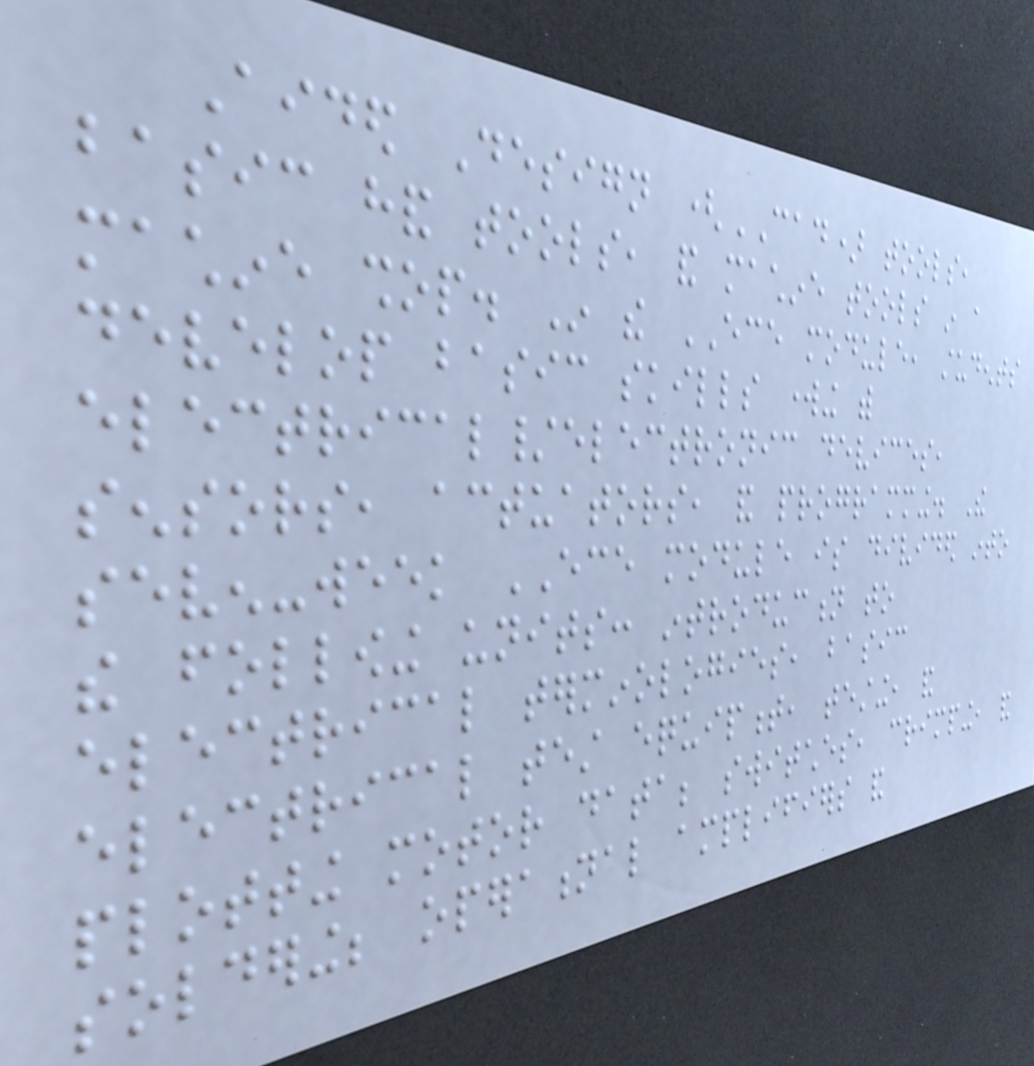Aided Design (CAD) tools,
basic hand tools, and machine tools in a
machine shop. In the ECE module, students
develop basic skills working with
electrical/electronic devices,
sensors, actuators, and programming. The
seven-week ECE module is divided into
the following units: introduction to
electrical terminologies, basic
electrical test equipment, testing, and
plotting motor data; switches, crimping, and
soldering; operational amplifiers and
